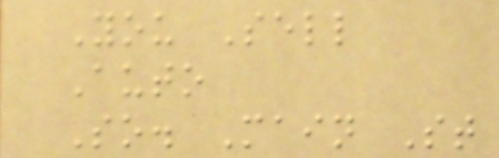You Sell
Auto
So. Main St
